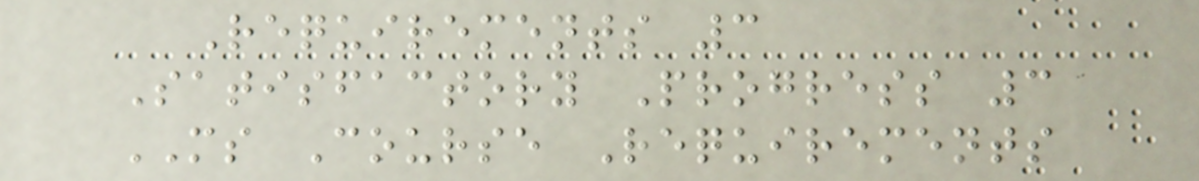Requirements 3
Satisfactory Progress 3
MS Course Requirements
